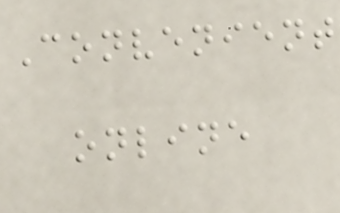Convenient
online
